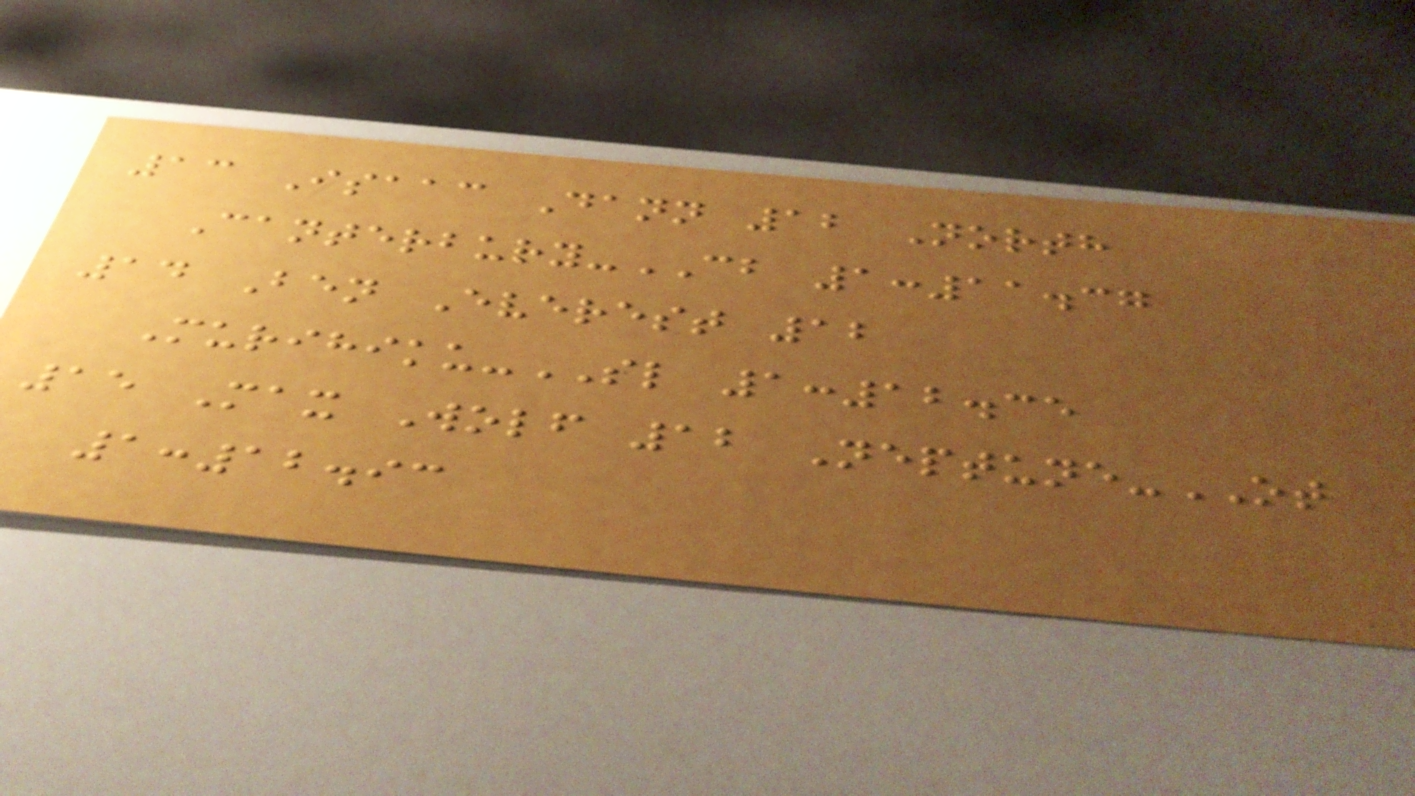13 Isaac Dann 12 North
Canterbury-CB 1:11.37
14 Ben Everest 12
Murihiku-SL 1:12.35
15 Max Wolf 12 Neptune-OT
1:12.93
